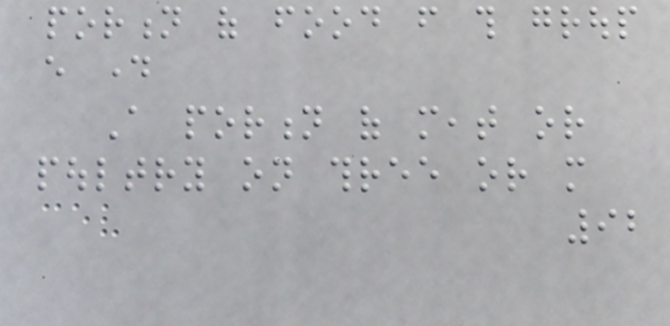portion of food from this group
every day
A portion of meat or
poultry on three or more
92
